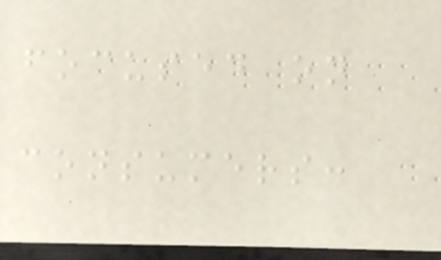focused on
consumers:
